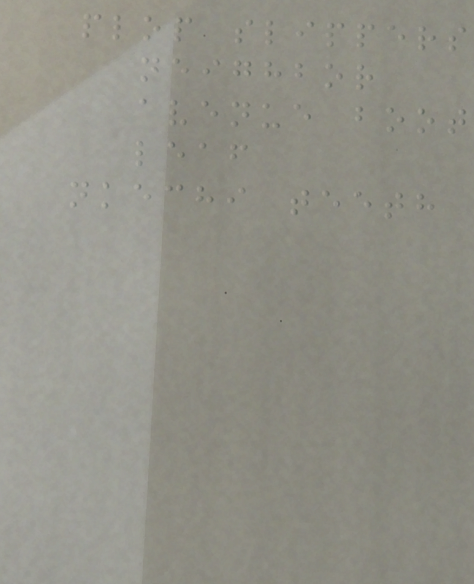plop slippers
neighbor
avenue boot
leaf
nkechi teeth
